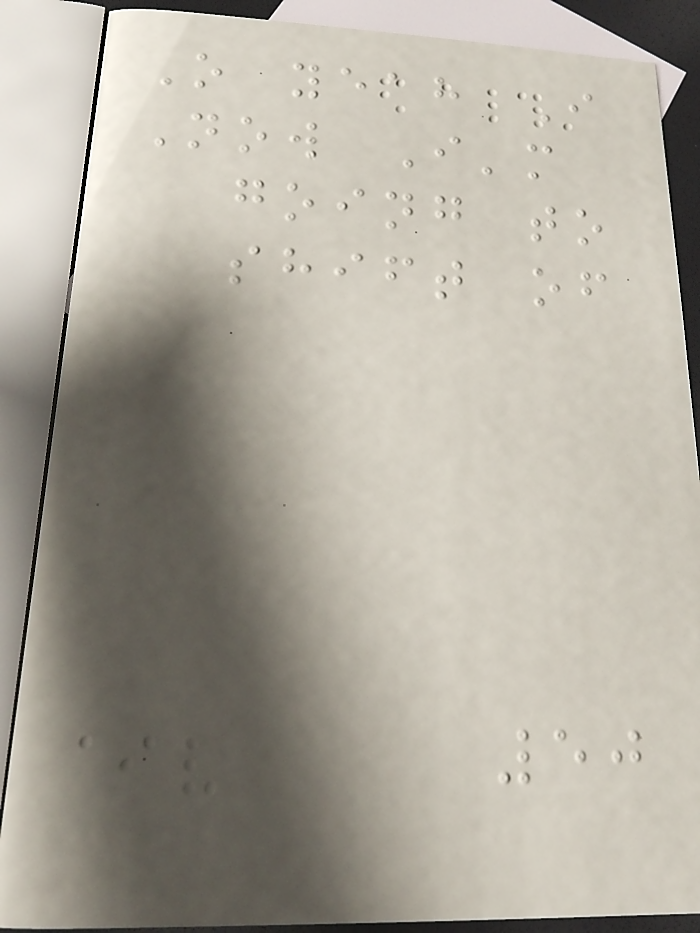O yeah I
Now I'm
going to
shift of
50
